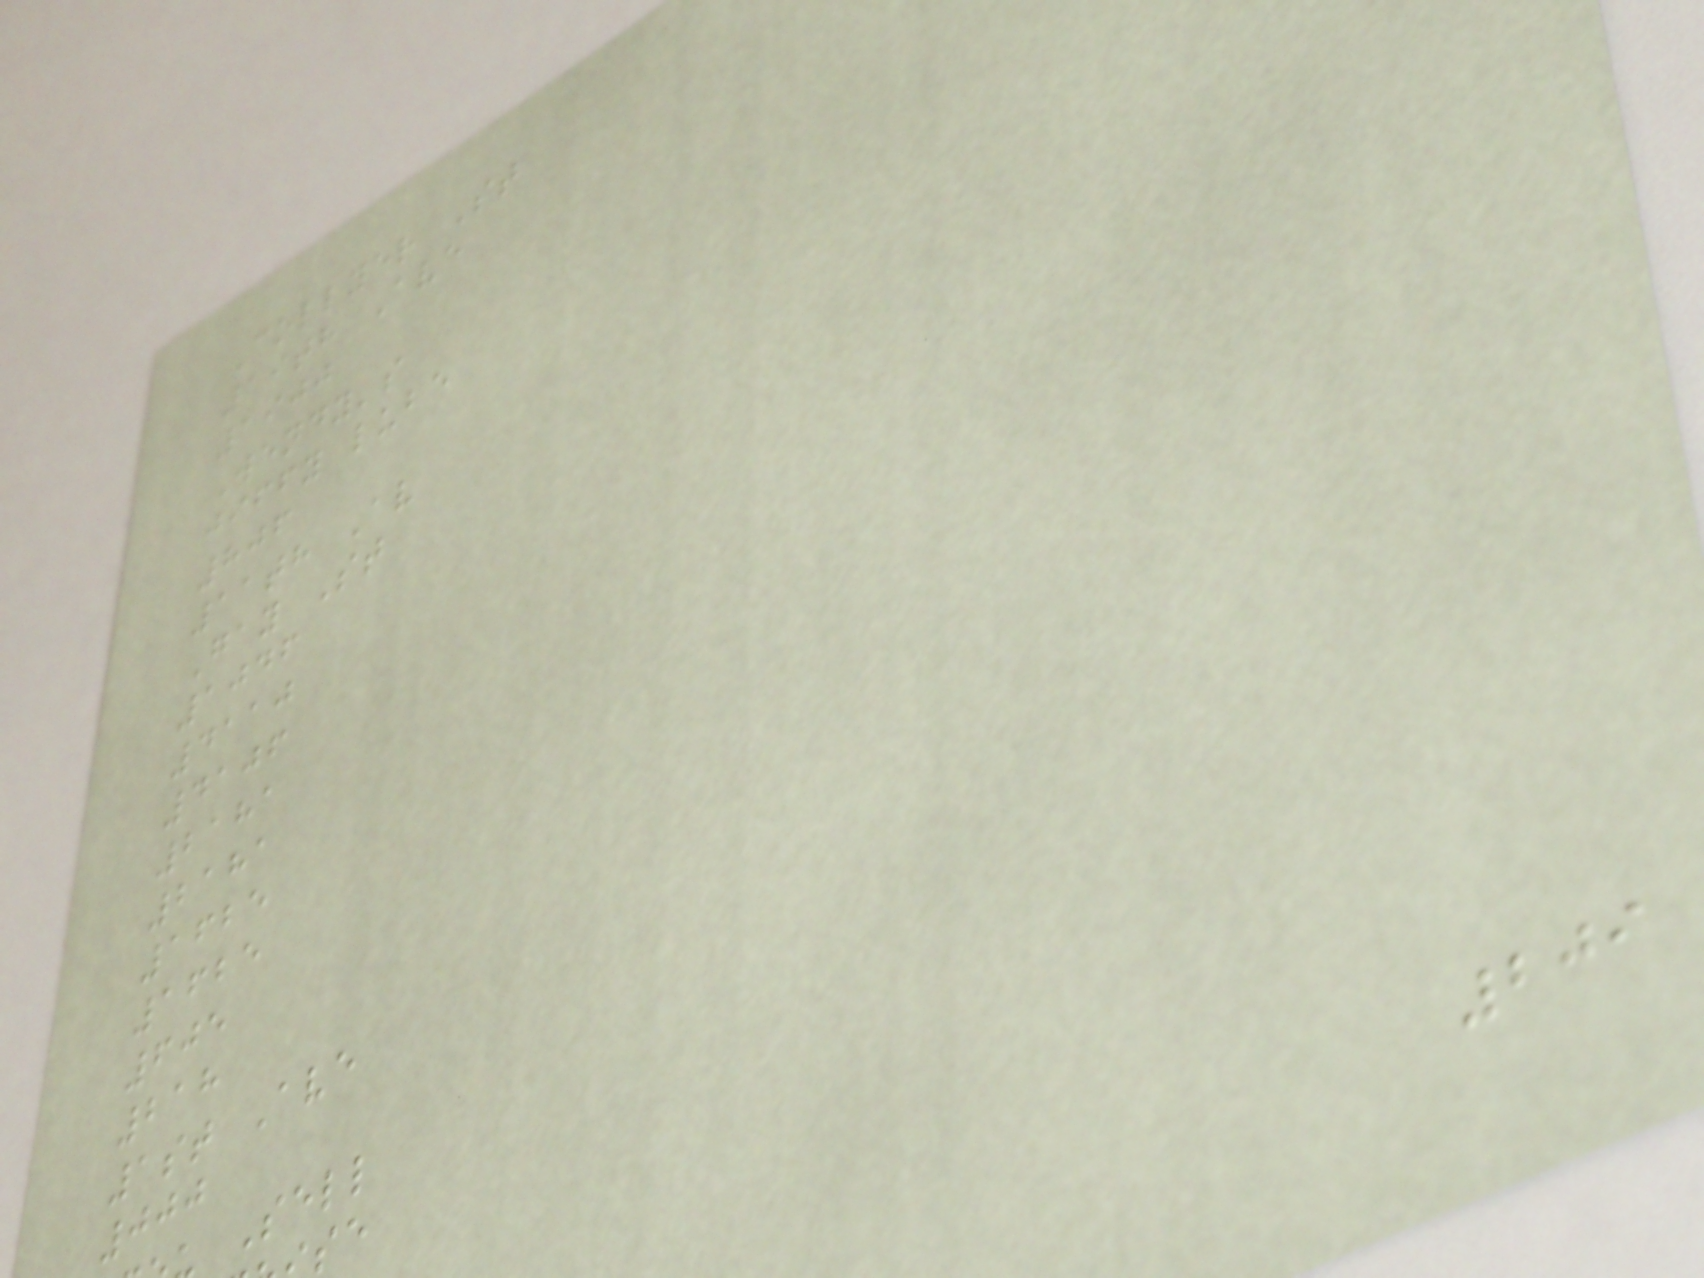Collyer St
19th Ave
1900
Wendy's
jiffy lube
806
11th Av
Gay St
1046
4110
4106
2181
2181
1625
1625
605
218
1st Ave
000
Sell
209
